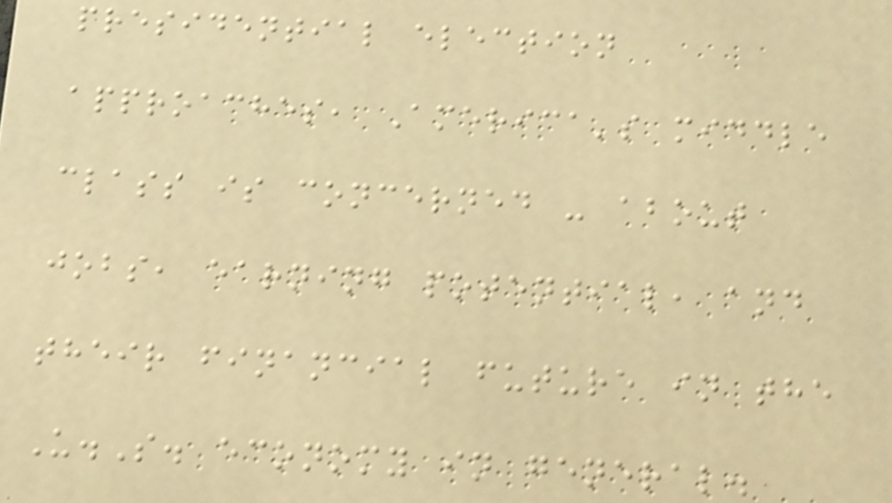presidential election
approaches, America's middle
class is concerned - about
jobs, earning potential, and
their financial future in the
U.S. economy in general.
